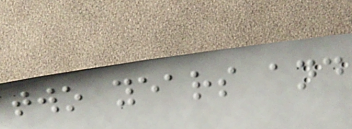two years and
